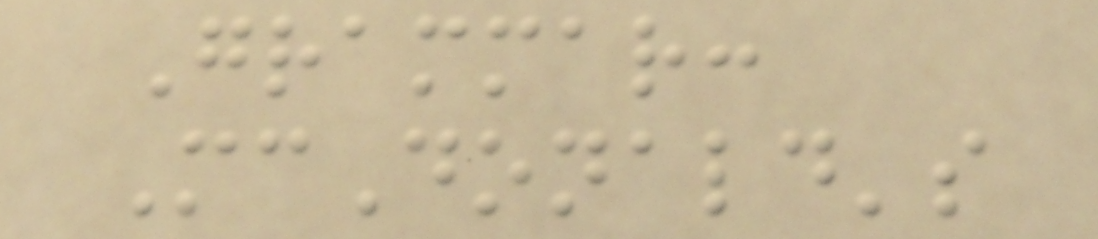Grammar:
McDonald's
